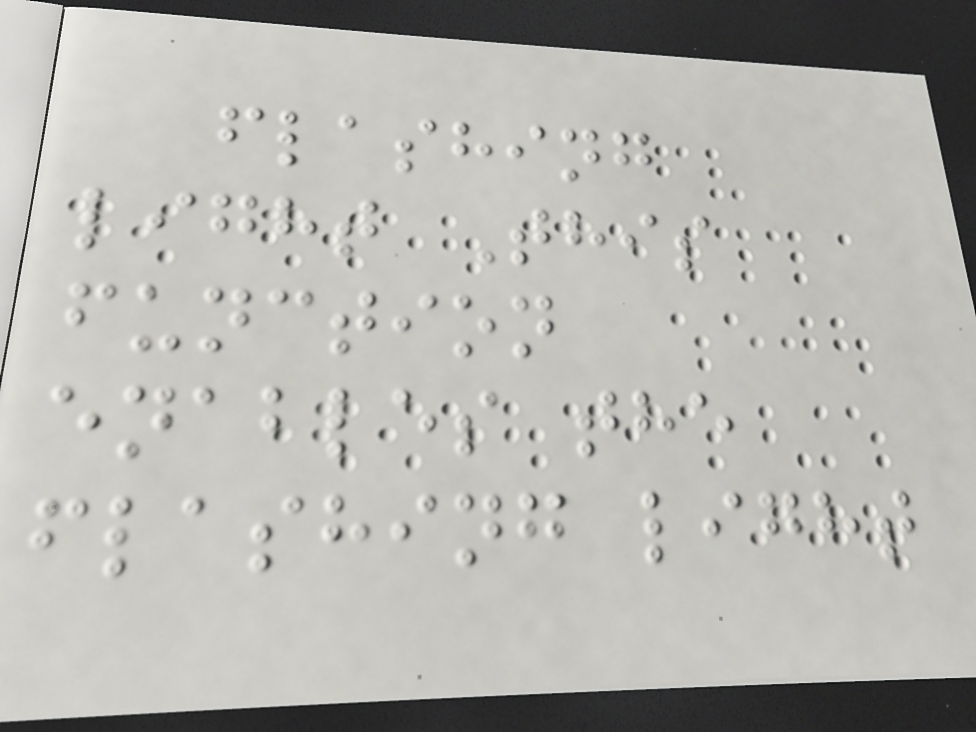flashing
light This
function
enables the
flashing light
